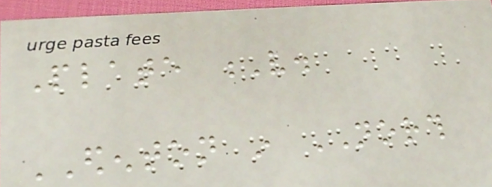Plate V.
EDENTON in NORTH
